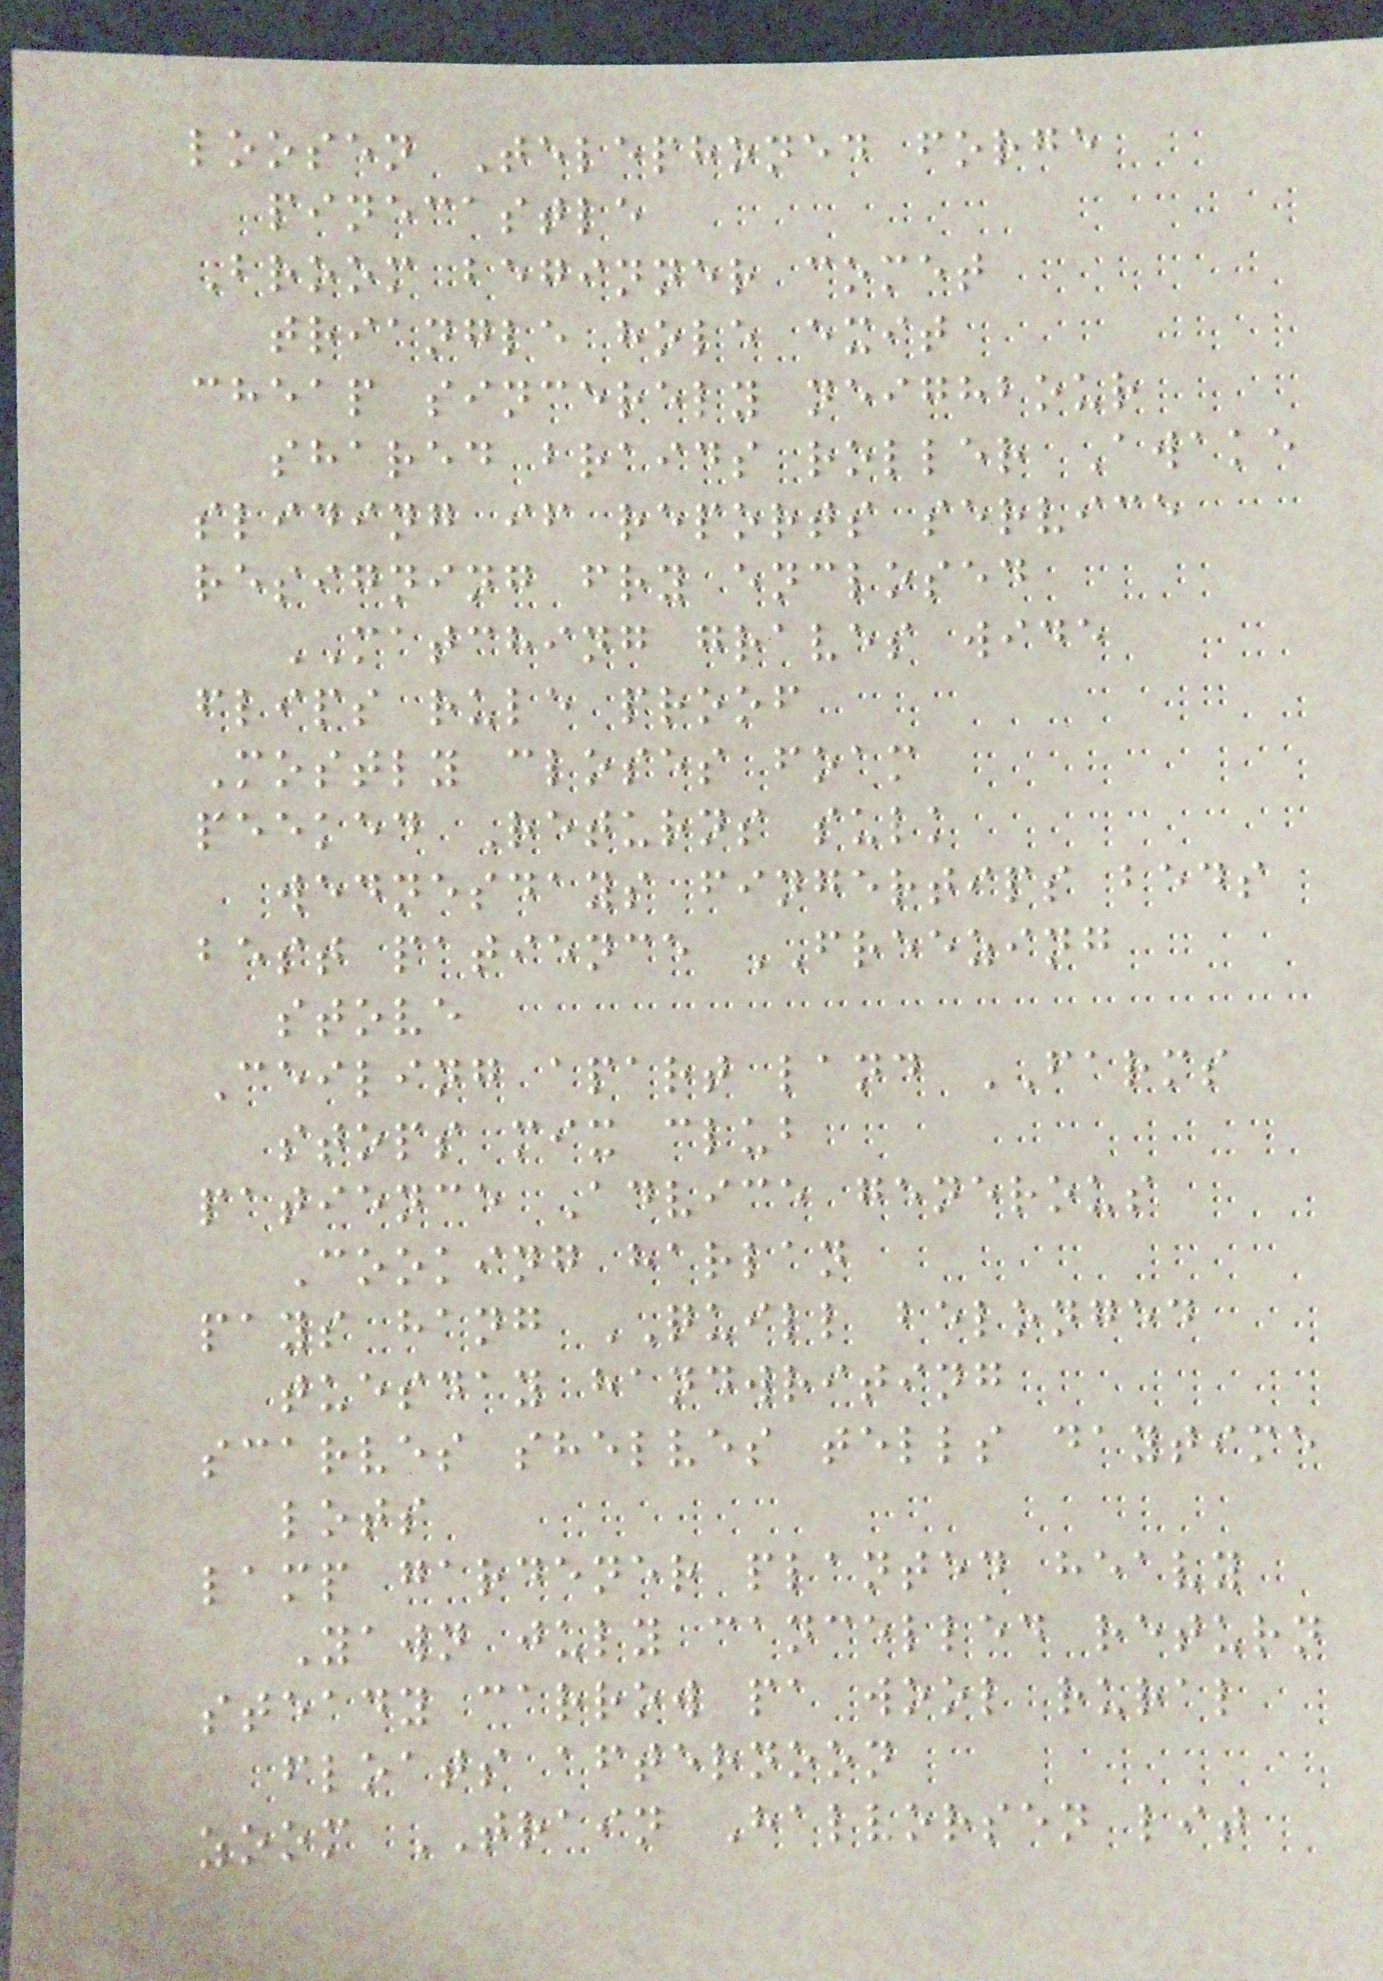loosen Telephoned forge
pinecastle
Broom beginner comet
triangle hole exit
cheap sincerely neighbour
shared braids roller Awake
sliding if reports service
resigning fry enclosed
MATCHING graves wide
flips rule proof
Mostly closes foam
peeked Returns sulk
wednesdays fingertips beds
best patience FREEZING
stove
Ceiling apart land FARMS
stops mix club
patience Advice generous
Cooking harlan
pays hang QUILL belonged
tuesday handwriting
scarves shelves tells daytime
lots
lamp gardener planted heavy
Yawn july cancelled return
steady carrow pa wool rural
floats afternoon
zoom TRAIN Halvorsen lit
